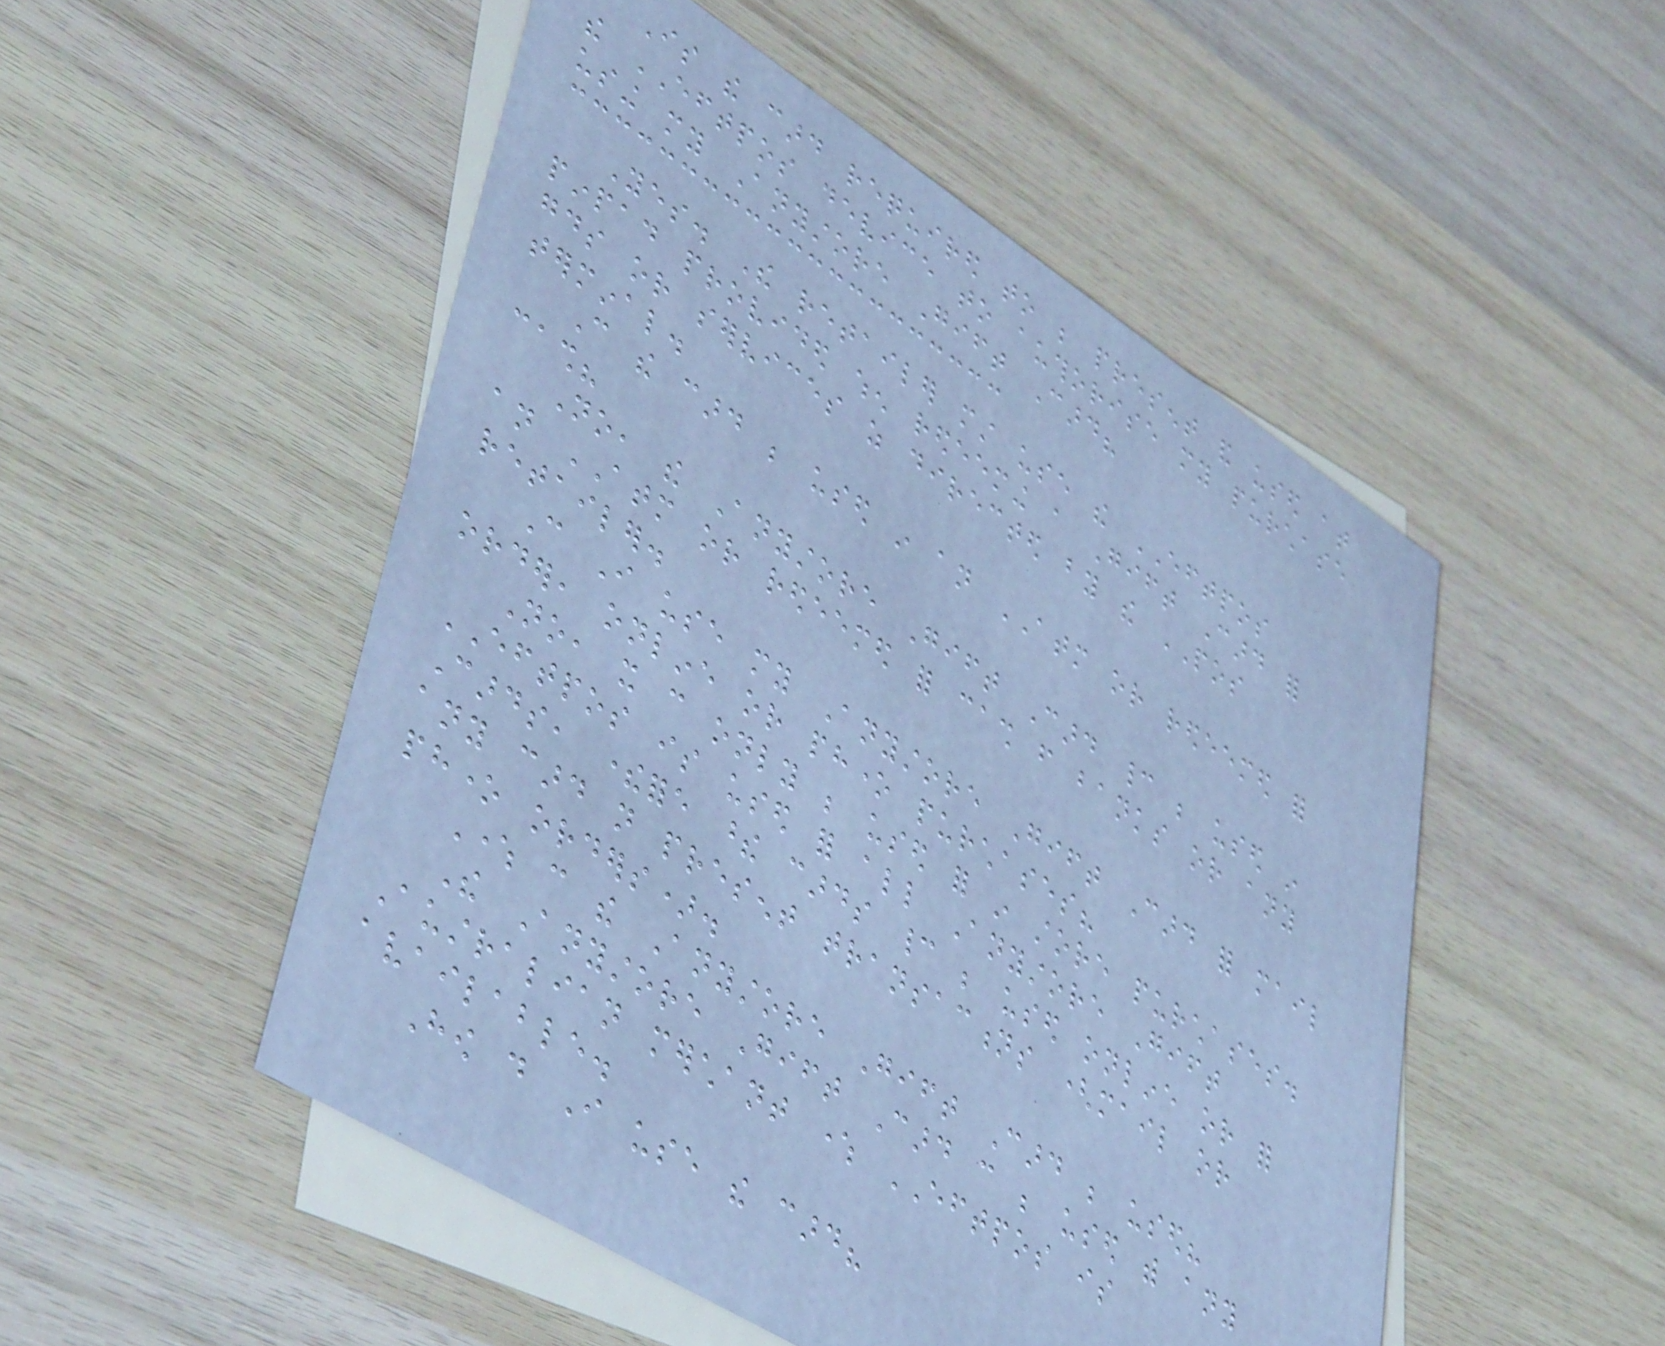Is the card required to be present and used at
the EFTPOS device to authorise my purchase
using my Anystore Gift Card?
Yes. The retailer must use the EFTPOS
pinpad provided when redeeming a Gift Card for
goods or services as directed by the POS
terminal.
Can the card be used in an ATM or redeemed for
cash?
No, the Anystore Gift Card cannot be used in
an ATM or redeemed for cash from banks or any
retailer.
Can I use my Anystore Gift Card for mail
order, online or phone purchases?
No, it can only be used for in store purchases.
EFTPOS is used for all Anystore Gift
Cards, therefore these cards cannot be used online or for
any card not present transactions (mail or
phone orders).
Where can the Anystore Gift Card be used?
The Anystore Gift Card can be used with any
Australian merchant where EFTPOS is
available.
How do I use the card?
